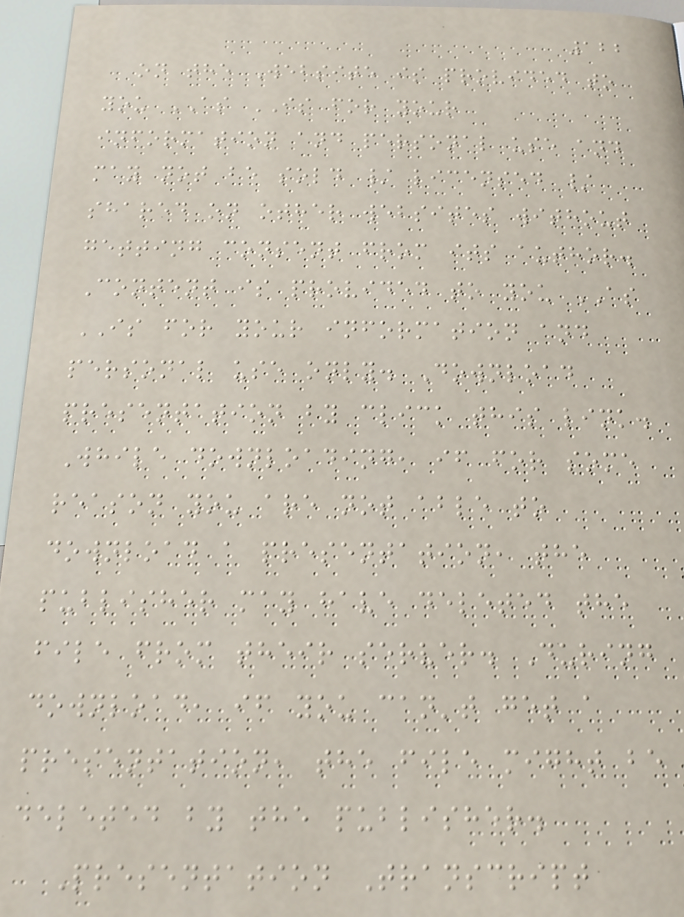122
on the Website is provided to
you AS IS for your
information and personal use and
may not be sold / licensed /
shared on other websites without
getting consent from its author.
Content is provided to you AS
IS for your information and
personal use only. Download
presentation by click this link.
While downloading, if for some
reason you are not able to
download a presentation, the
publisher may have deleted the
file from their server. During
download, if you can't get a
presentation, the file might be
deleted by the publisher.
Presentation Transcript
